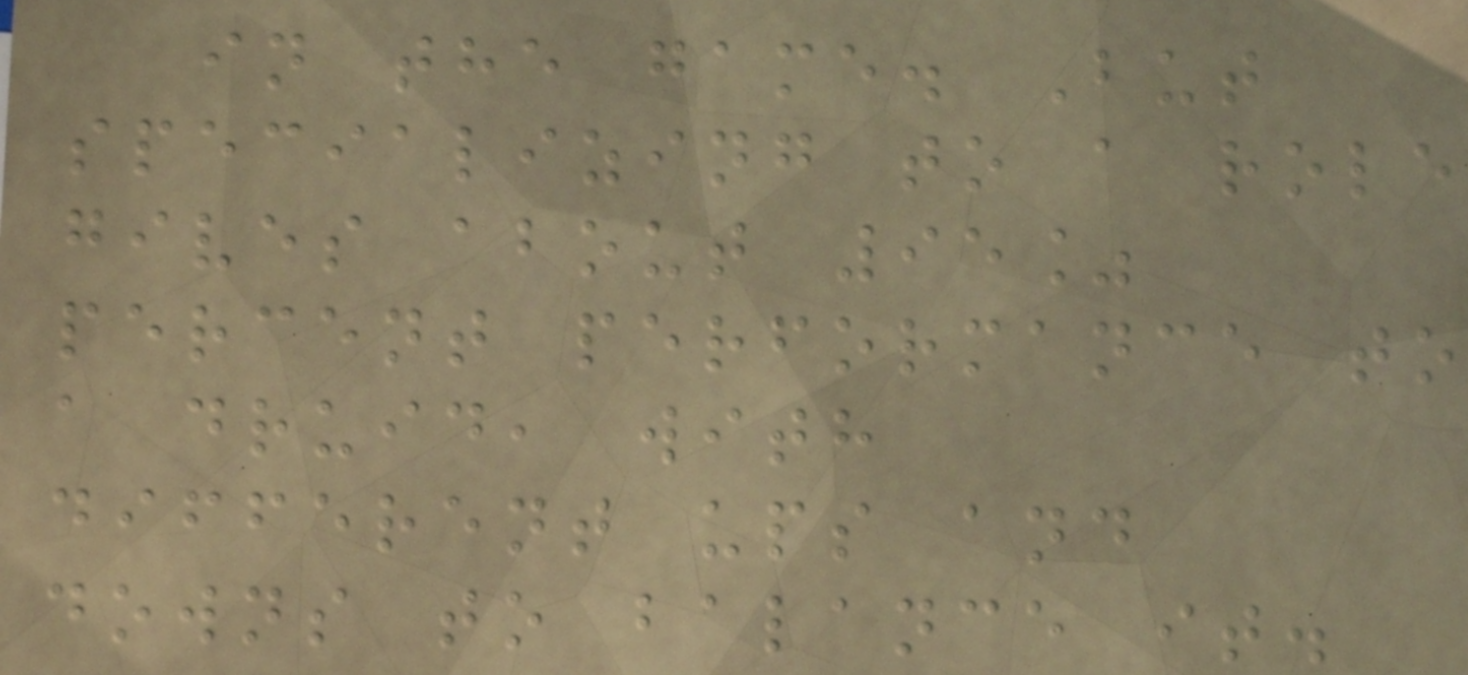in the game. But
specializing to a role
gives about 95%
percent performance to
a druid, with
different ups and
downs to balance it.
